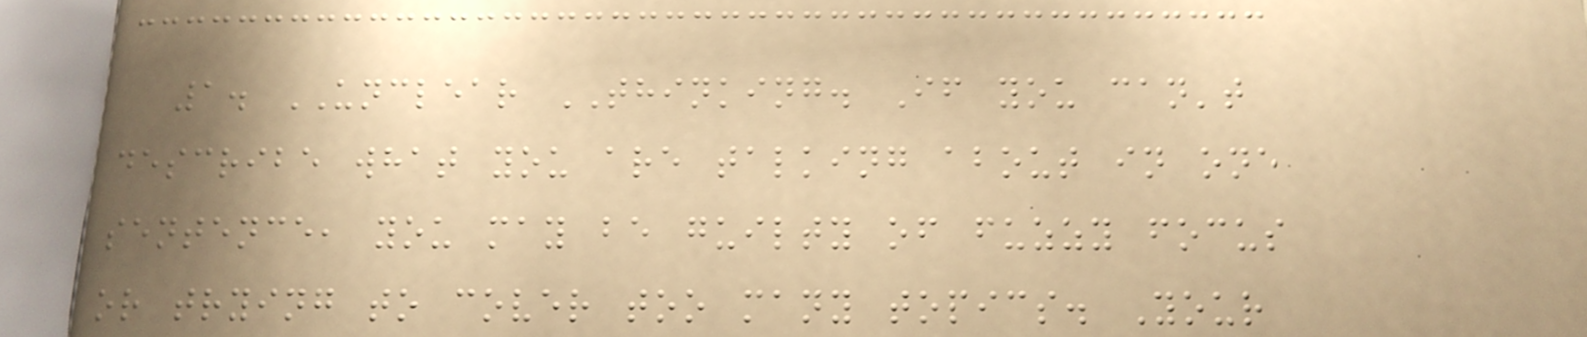1. UNCLEAR THINKING. If you can't
describe what you are talking about in one
sentence, you may be guilty of fuzzy focus
or trying to cover too many topics. Your
